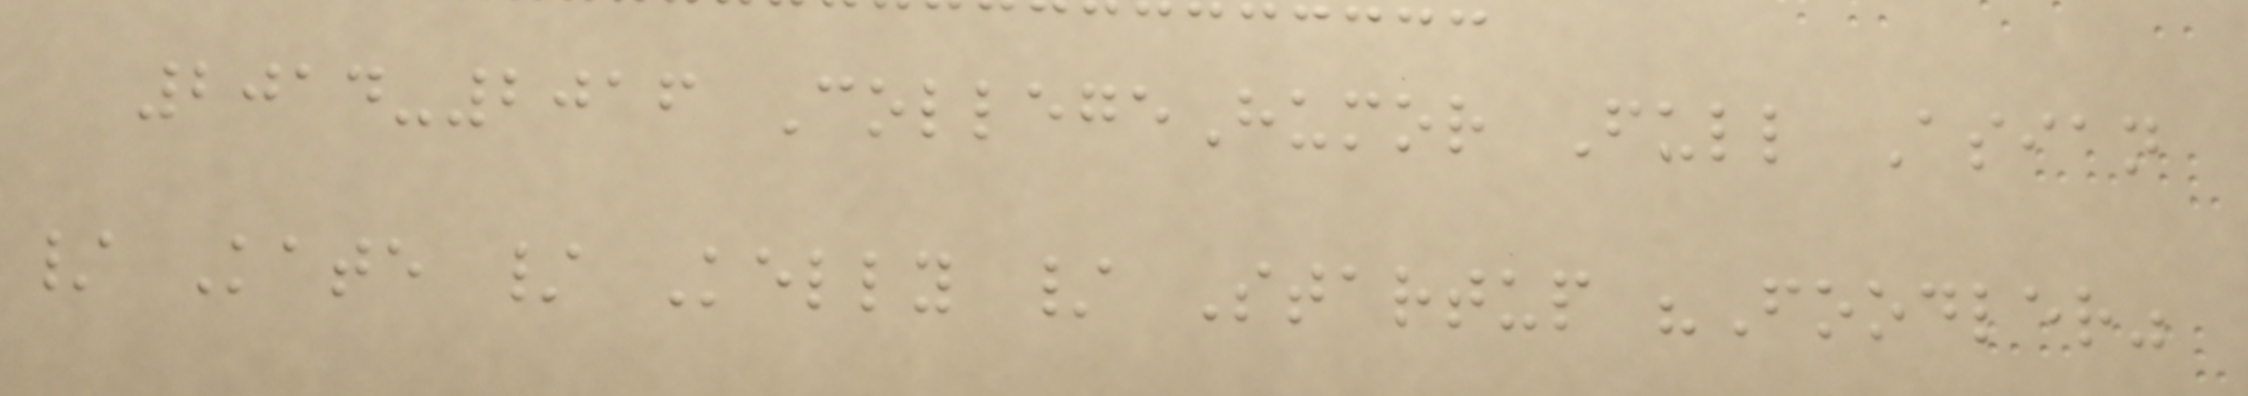2014-2016 CollegeHumor Full Asian
/ Kate / Kelly / Startup "Foodler"
